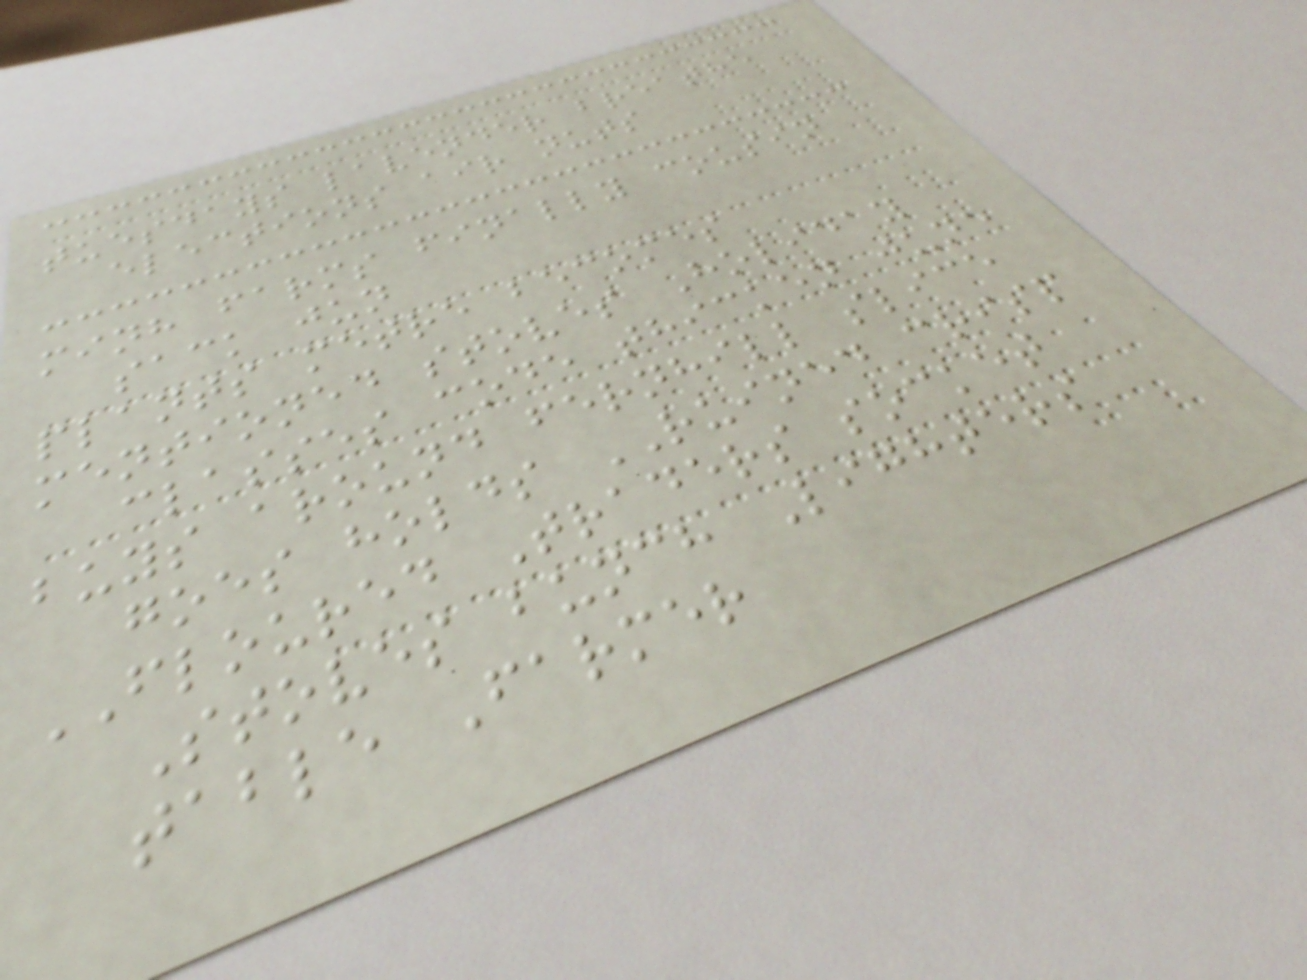tuesdays lavender breathe
elections air nuts
minh farms finally cousin
sack jun
plants metre becomes
mentioned stoves Holiday
classes code thicken june
buys around fernhill slice
goes holds RUINED crisp
FLOURED Traders socket
Stoves bunch Lighters
table Farmer
